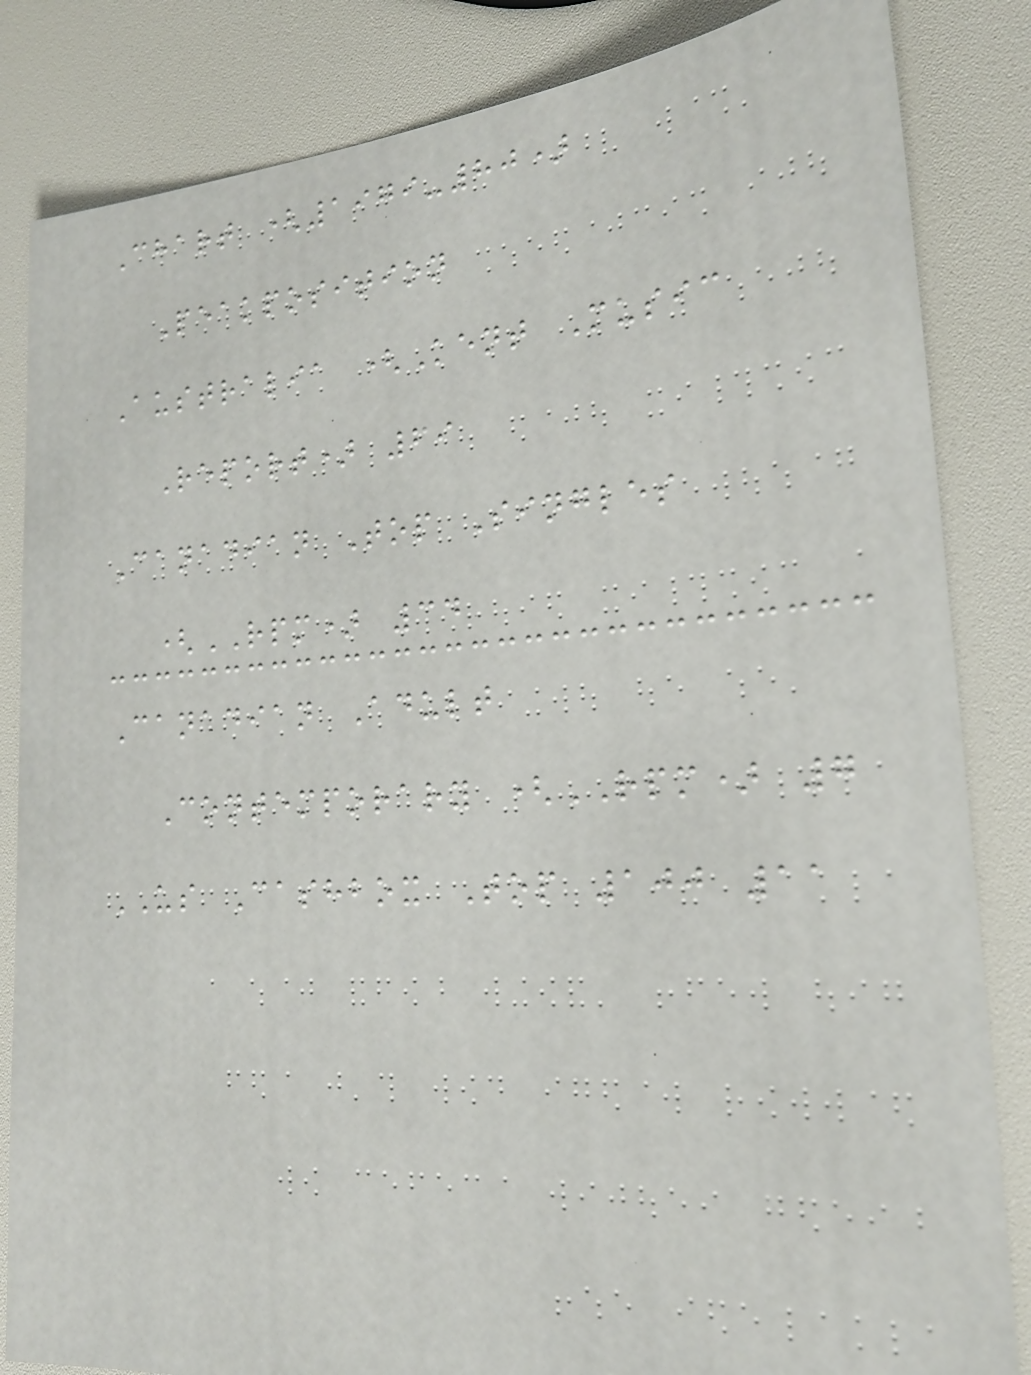Chart (1979-80)
Peakposition
Australia (Kent Music
Report) 69
Canadian Top Singles
(RPM) 34
Canadian Adult
Contemporary (RPM) 7
US Cashbox Top 100 11
